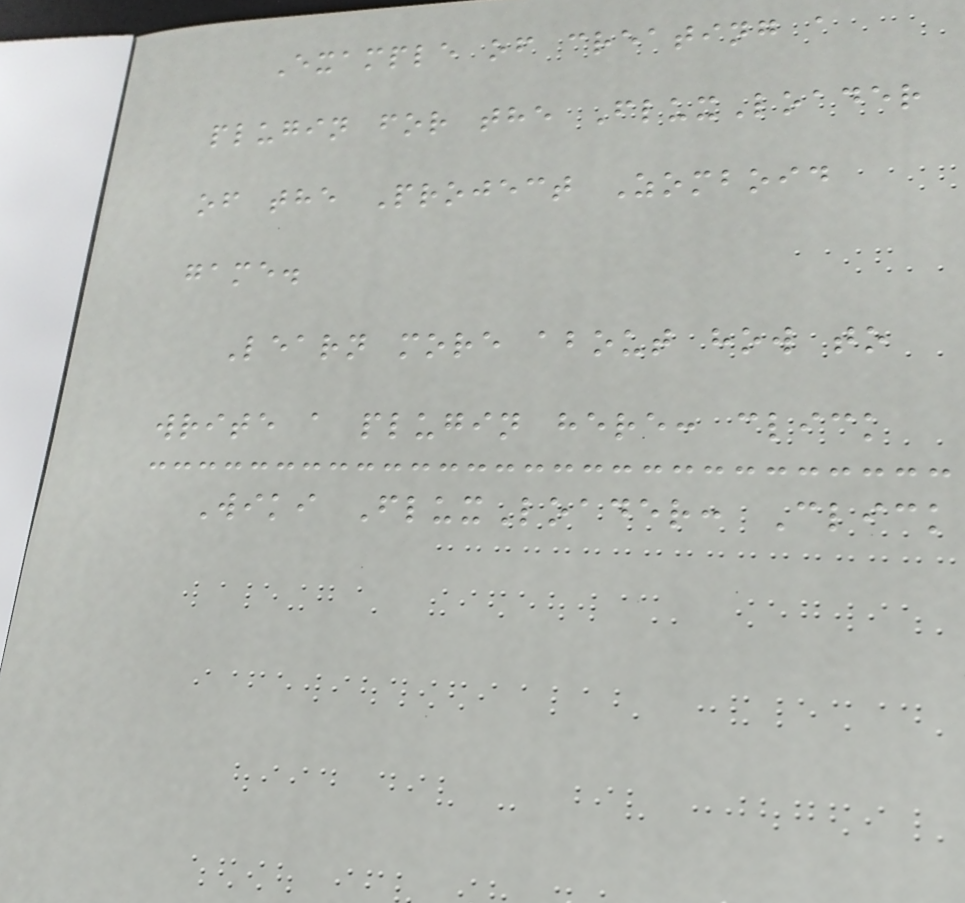Example of creating a
plugin for the FluxLoader
of the Project Zomboid
game.
Learn more about how to
write a plugin here: click
Wiki FluxLoader: Click
